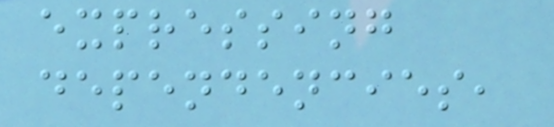expressing
dependencies,
